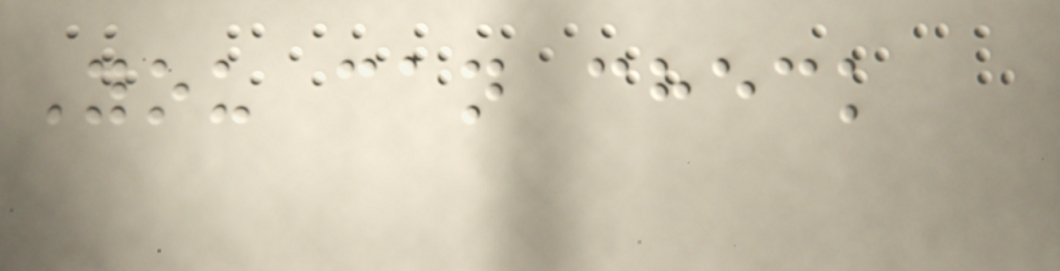You can check
